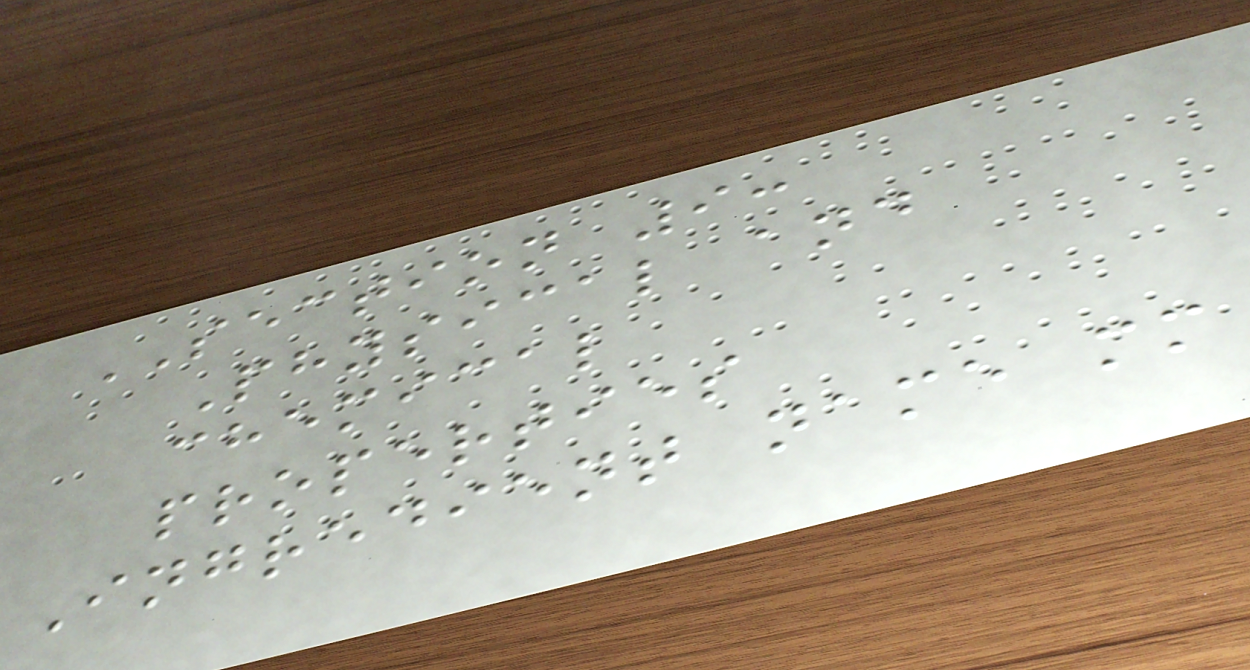SECTION 9:
Physical and
chemical
properties
Ingredient name mm
